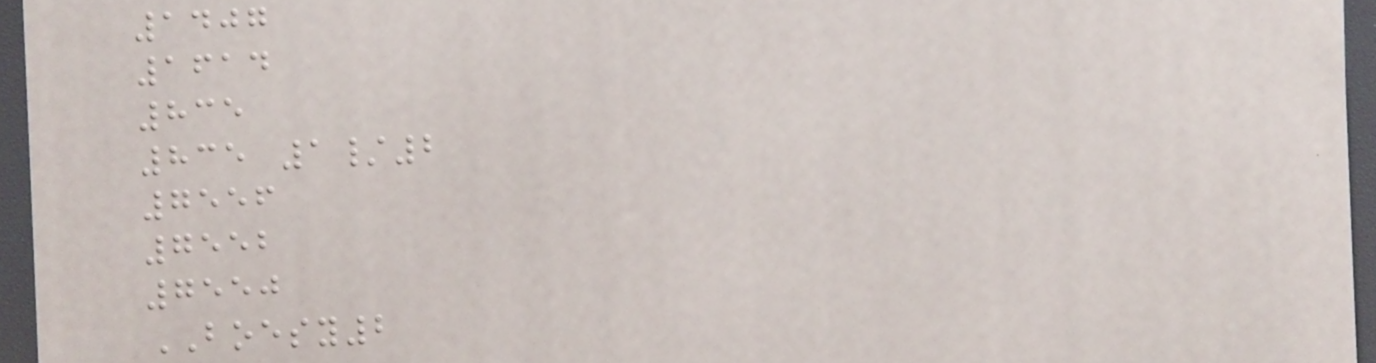1407
1614
835
835 1/2
7556
7552
7550
BOESY2
